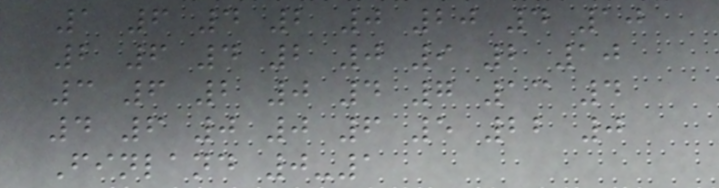1 6 4 2 0 20 4 10
2 6 4 2 0 9 2 10
3 6 2 0 4 7 13 4
4 6 0 0 6 5 22 0
Finland 0-1
